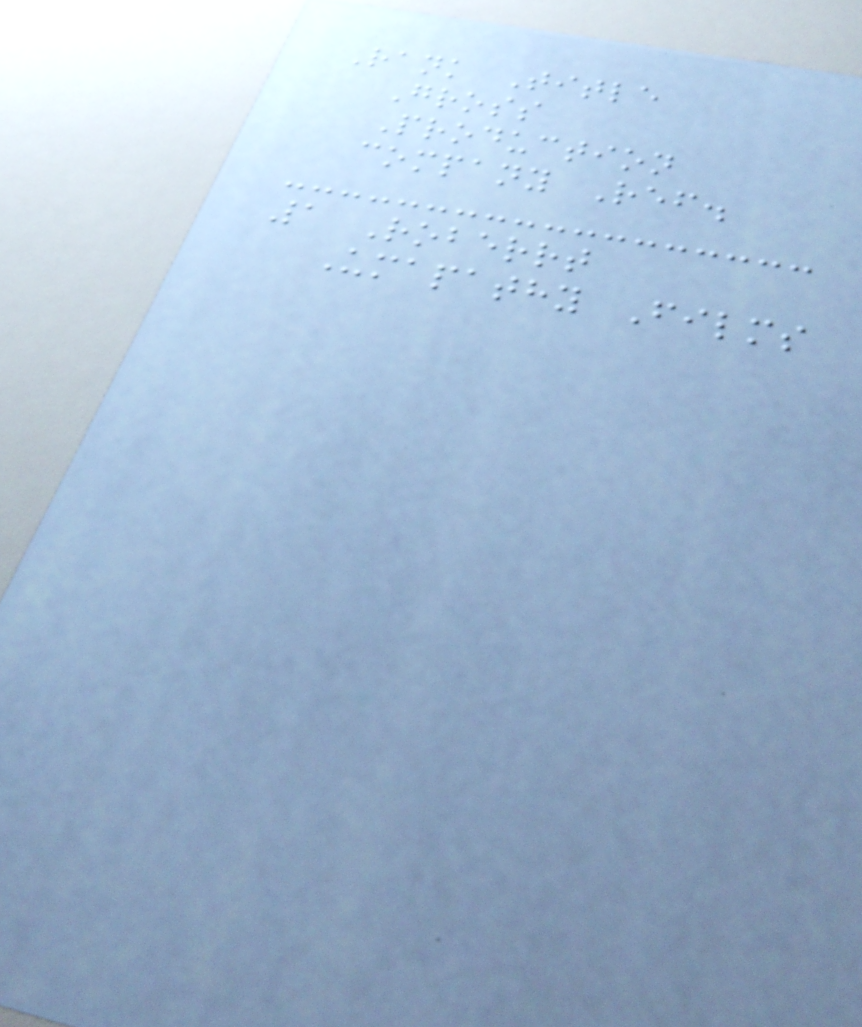Rank Title
Gross
Production
company Ref.
1 Roberrt
Umapathy Films
